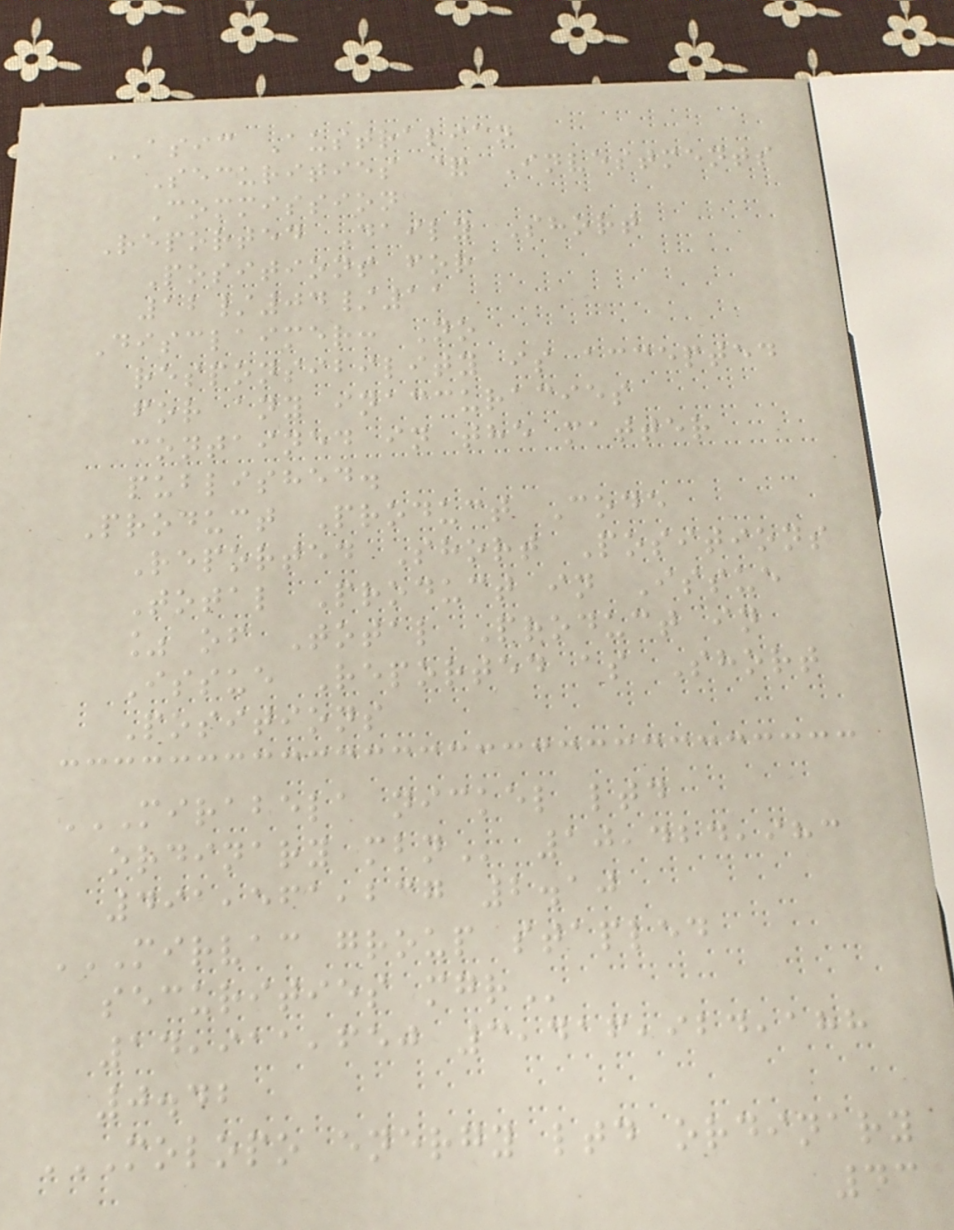ASIC Australian
Securities & Investments
Commission
Reported Daily Short
Positions for
12/04/11
Disclaimer: No
responsibility is accepted
for any inaccuracies
contained in the matter
published.
Product Product Code
Reported Short Positions
Total Product in Issue
% of Total Product in
Issue Reported as Short
Positions
MIRABELA NICKEL LTD
ORDINARY MBN 10,424,983
491,561,237 2.10
MIRVAC GROUP STAPLED
SECURITIES MGR
14,911,650 3,416,924,188
0.42
MOLOPO ENERGY LTD ORDINARY
43
